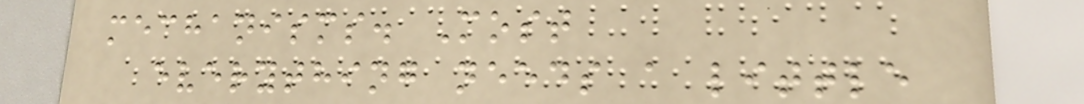mechanisms. Most
everything needs a little
